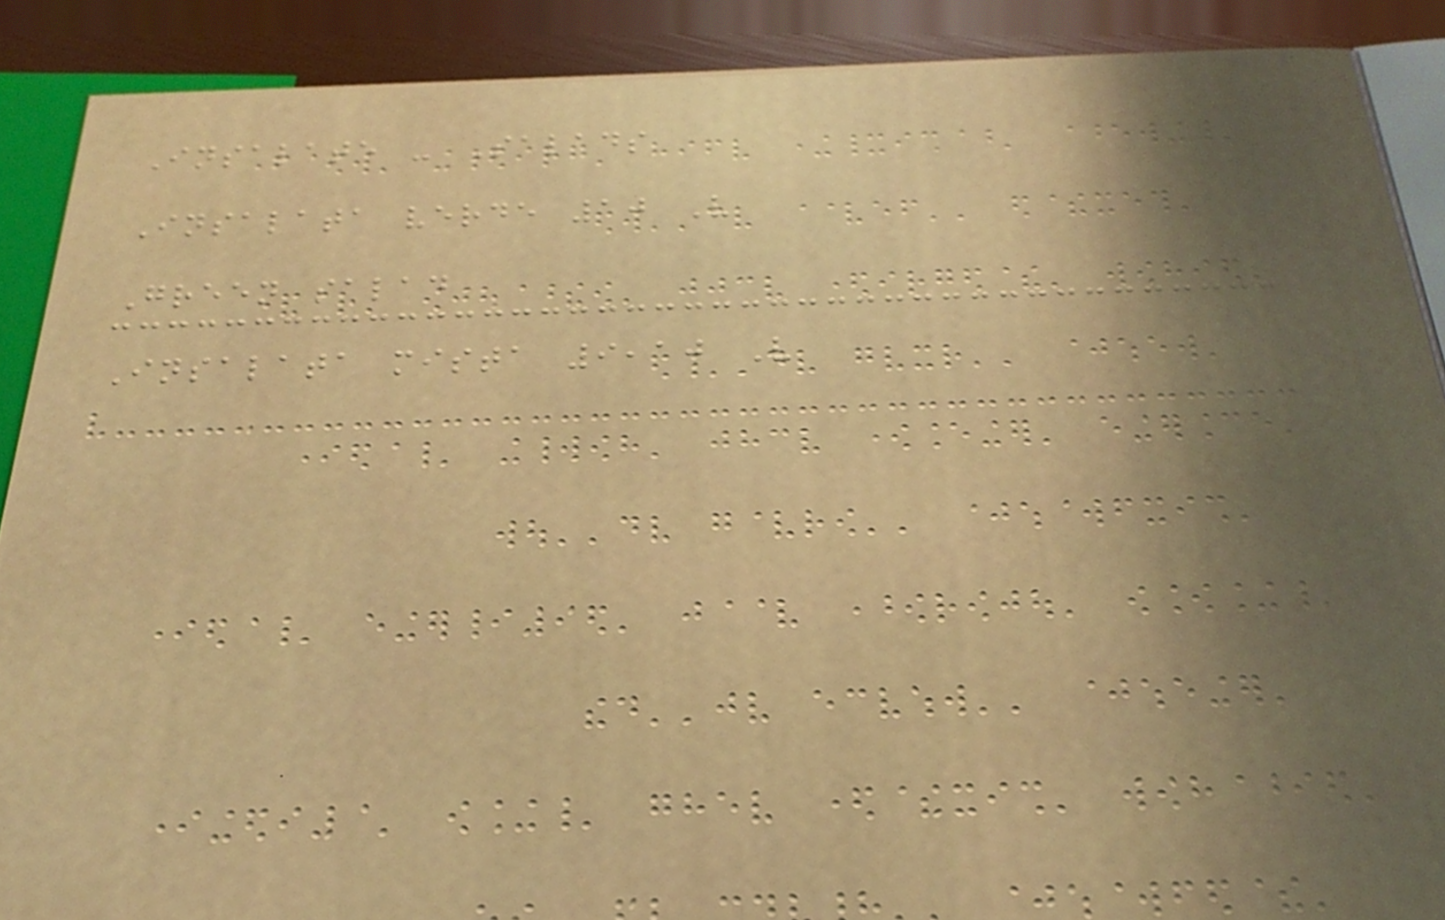Insalate - Salads
Insalata verde 10 V
Green salad
Insalata mista 9,10 V
